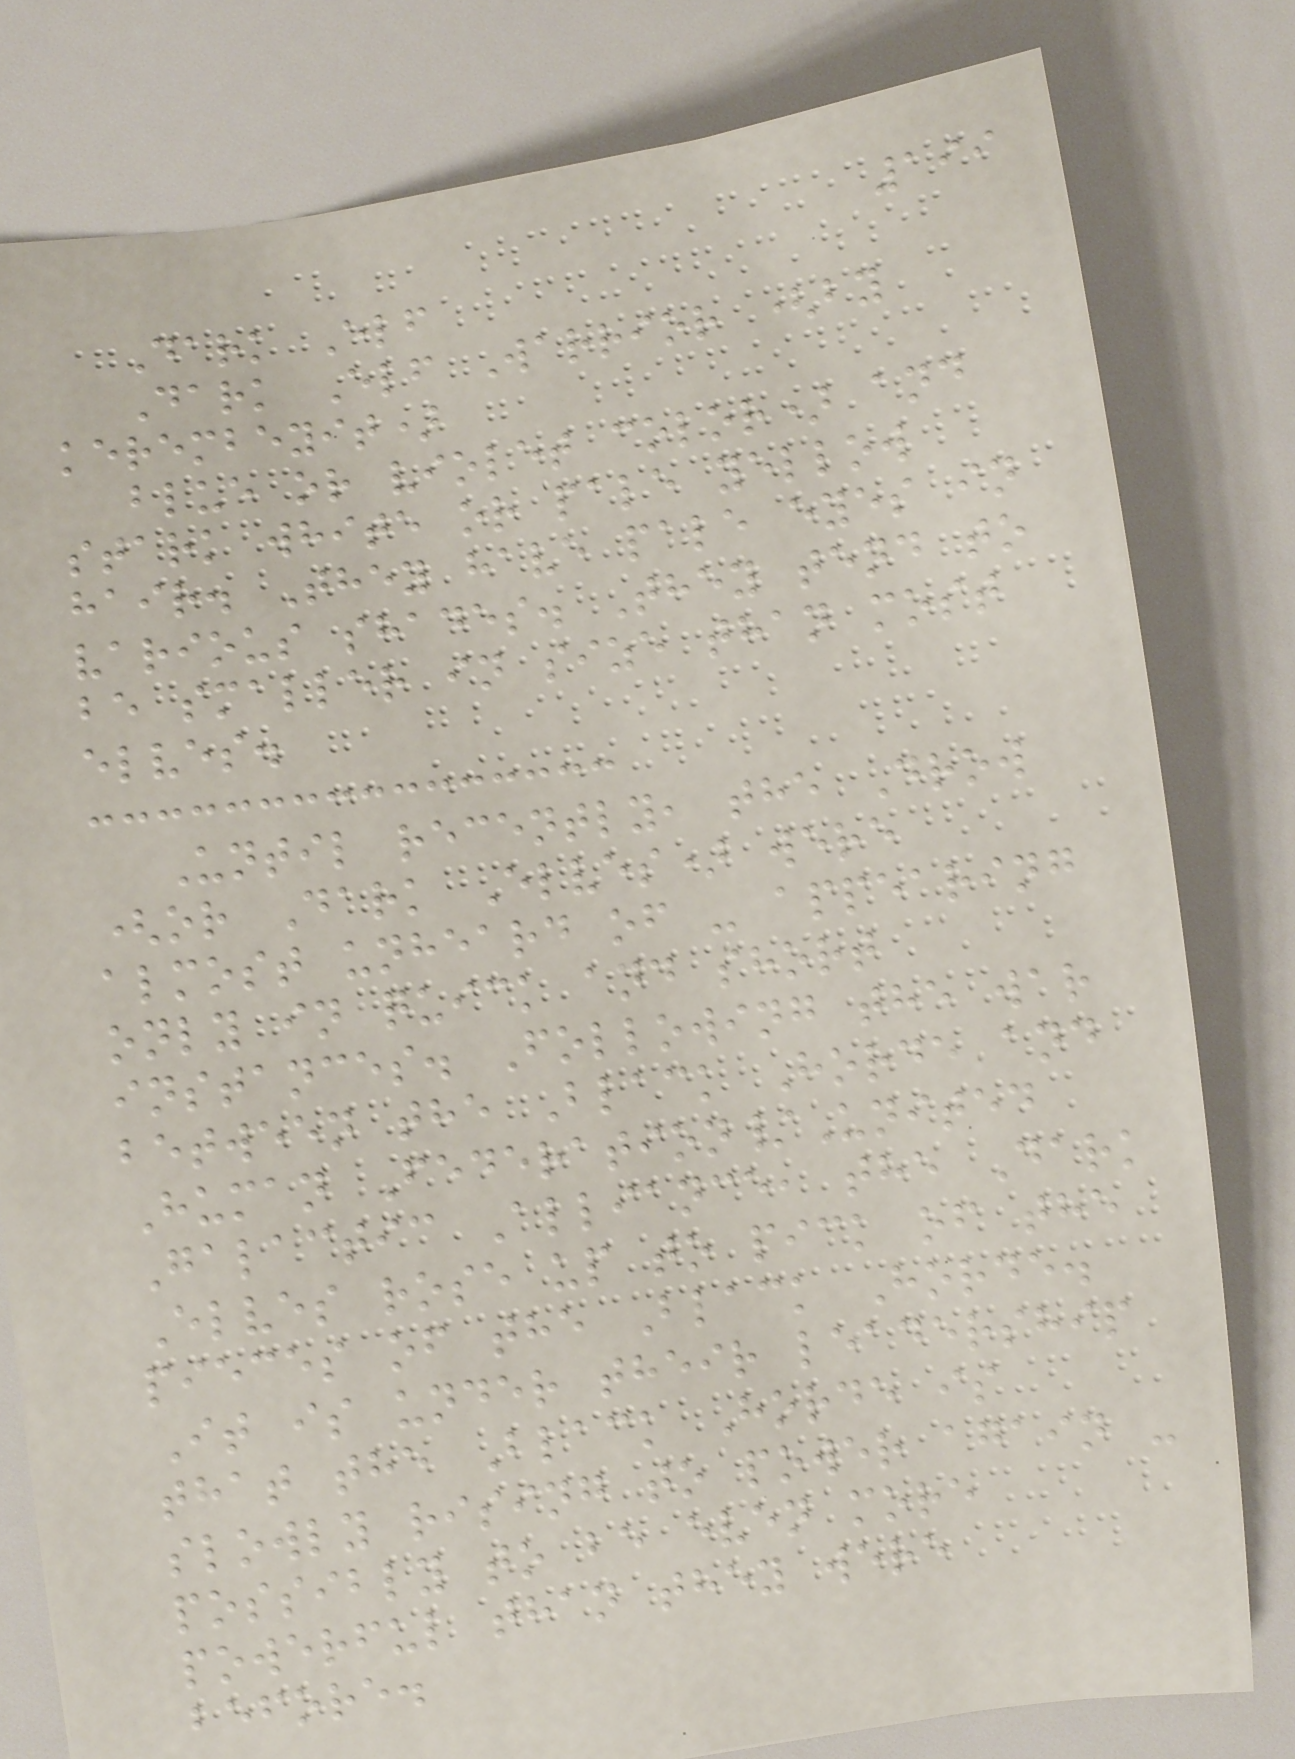199
Dark Elf
Dark Elf Warrior (by
kerembeyit)
blue or violet color) and
stark white or pale yellow
hair. They have pale eyes in
various shades. They tend to
be smaller in size than most
elves.
Until recently, the Drow
(or Dark Elves) were
almost unheard of - appearing
only in quick and short
instances. Following the war
between the Black Horde and
Human Federation/United
Galactic Alliance, the Dark
Elves rose up to pick of the
pieces of the Black Horde.
It is under their leadership
that the Black Horde is
slowly rising to power again -
possibly to be even more
powerful than they were
before.
